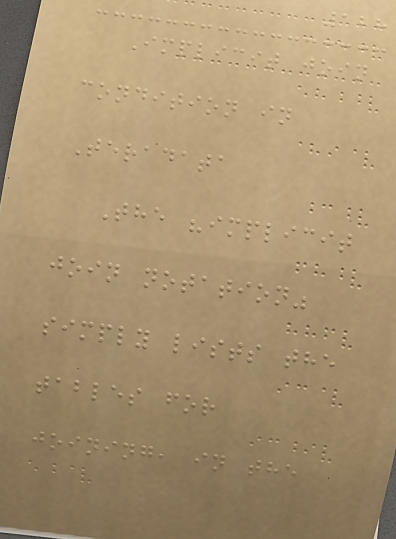128
Implicit join
condition in
Teradata
The "implicit
join notation"
simply lists the
tables for
joining, in the
